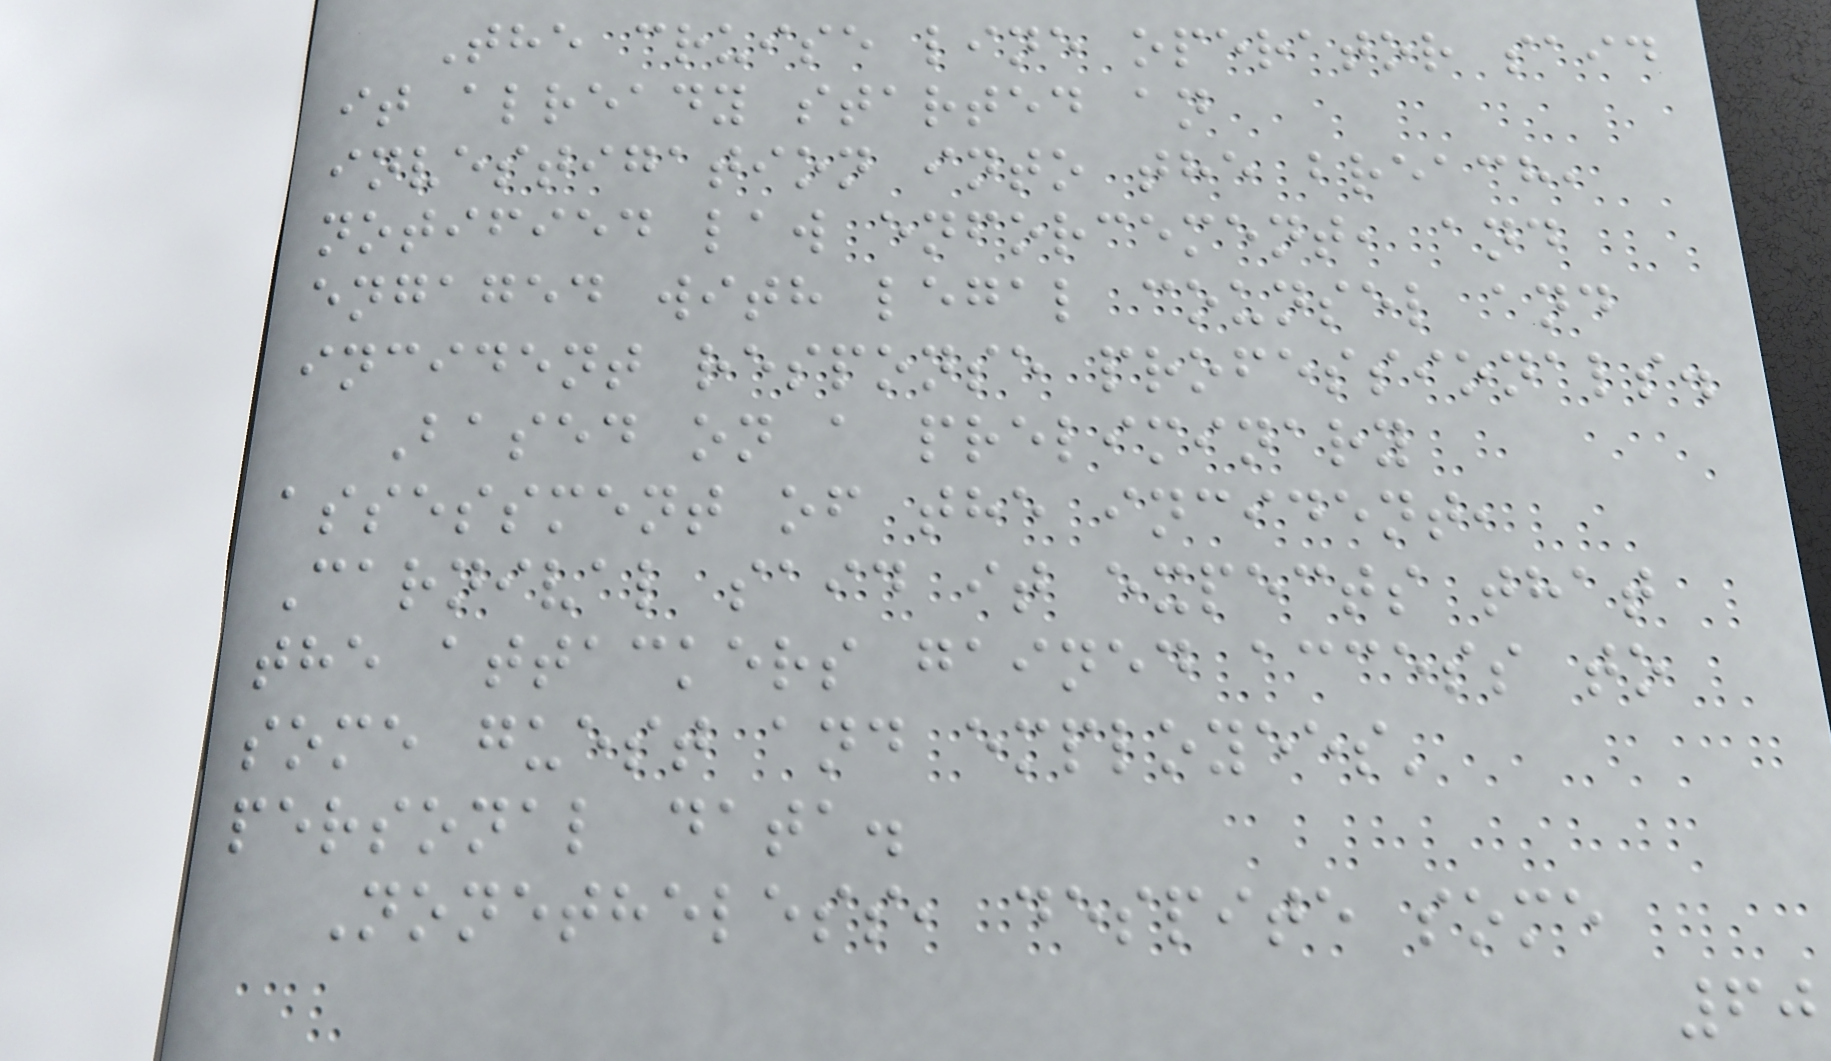The cruise line operator said
it already started an
investigation into the breach,
notified law enforcement, and
engaged with legal counsel and
incident response professionals.
Based on a preliminary
assessment of the incident,
Carnival said it expects that
the attackers gained access to
some guest and employees'
personal data.
Nonetheless, despite some
60
